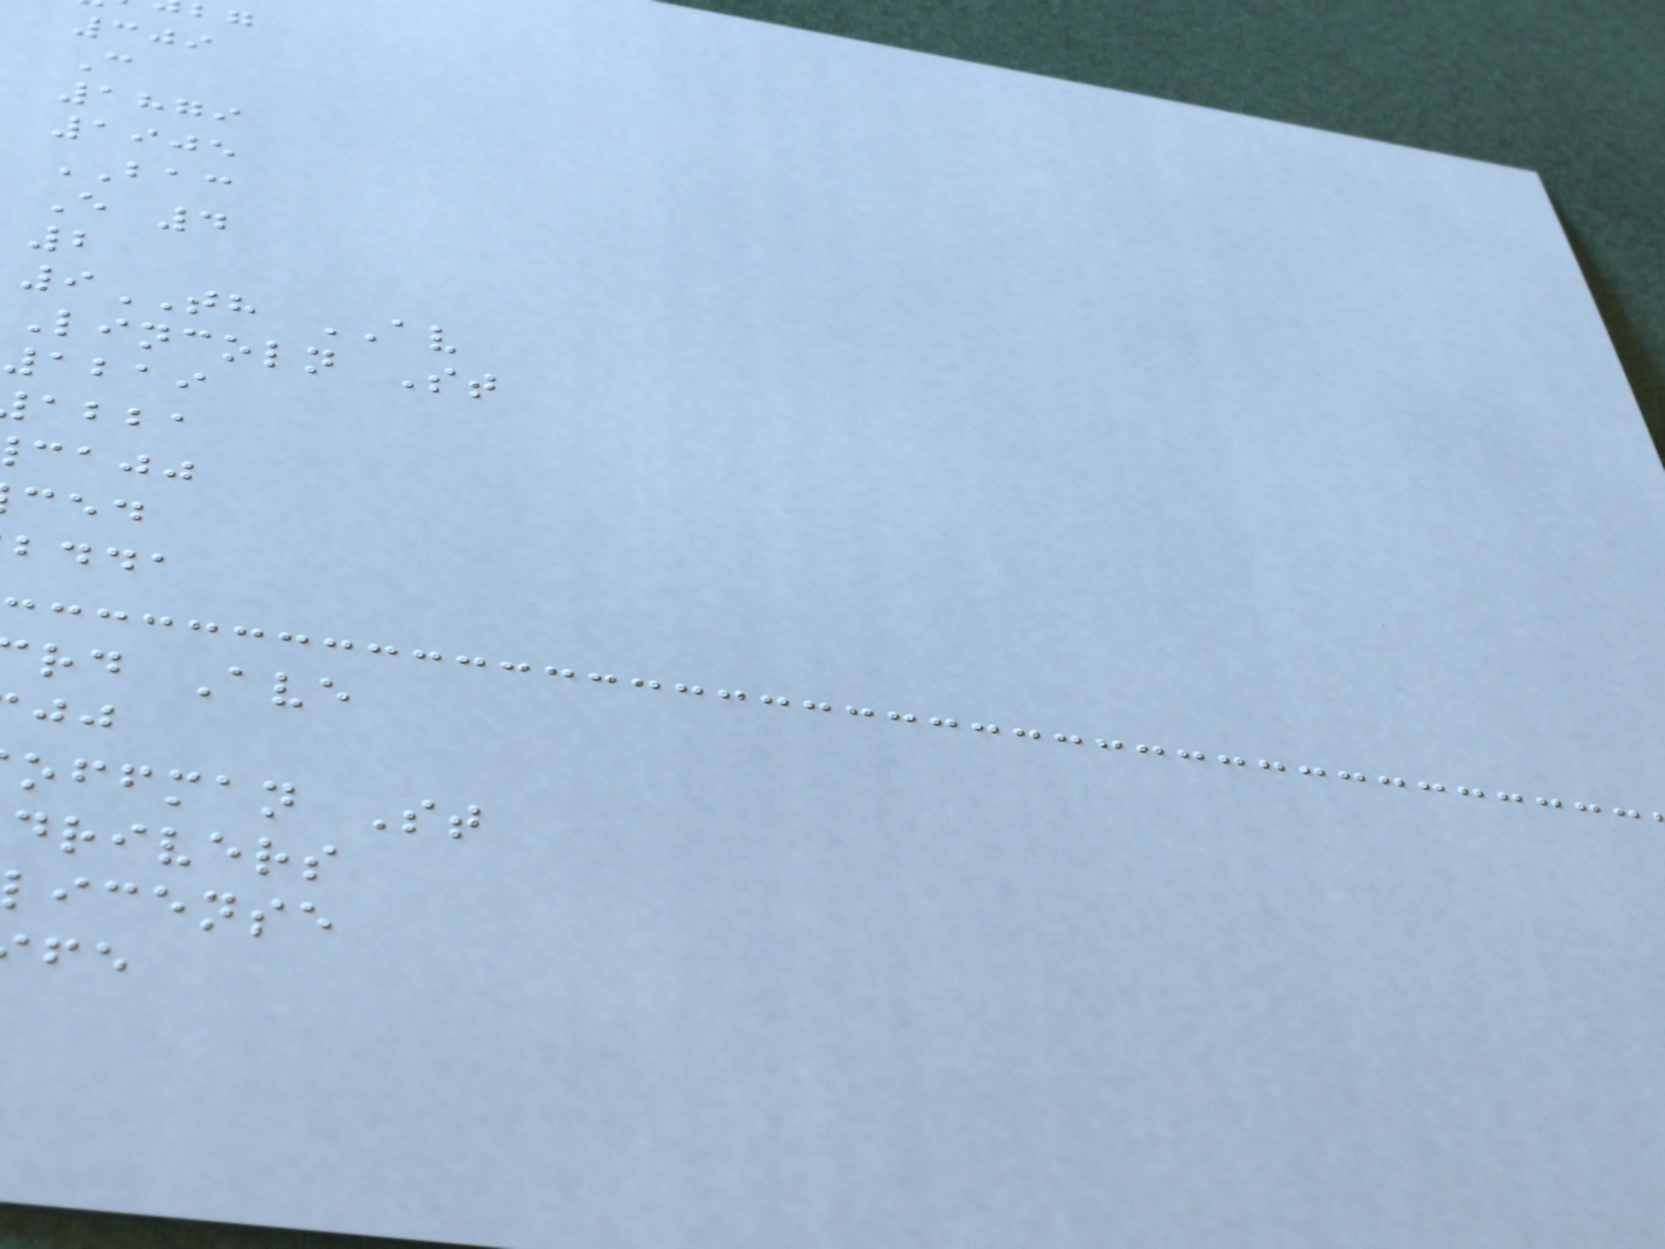309
C
1879
1905
BAC
E 4
2
9TH AV
Lincoln St
1219
abba
cajj
bdda
rd Ave
offman St
drivers
icense
